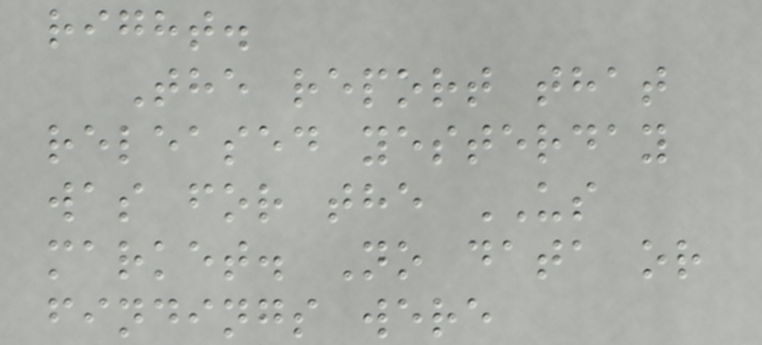right.
The report that
released yesterday
was for the US
market. No data or
findings were
